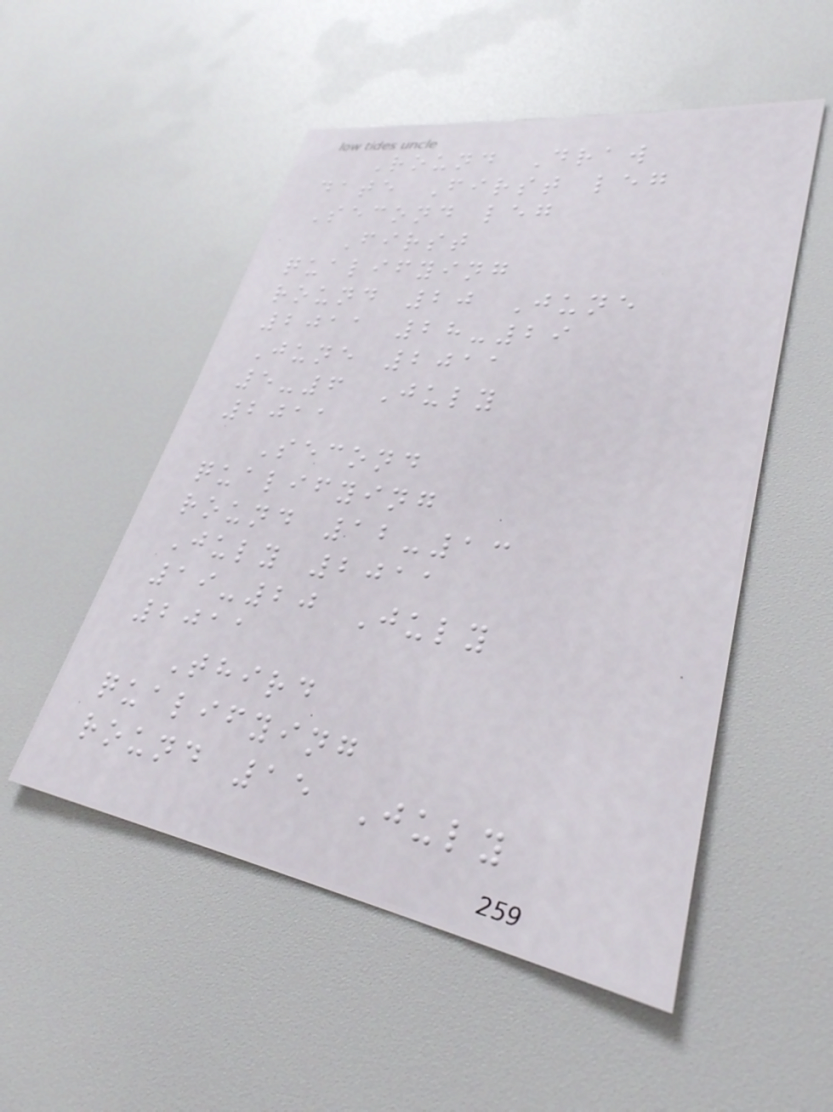Round Draw
date First leg
Second leg
First
qualifying
round 20 June
2011 28-29
June 2011
5-6 July
2011
Second
qualifying
round 12-13
July 2011
19-20 July
2011
Third
qualifying
round 15 July
